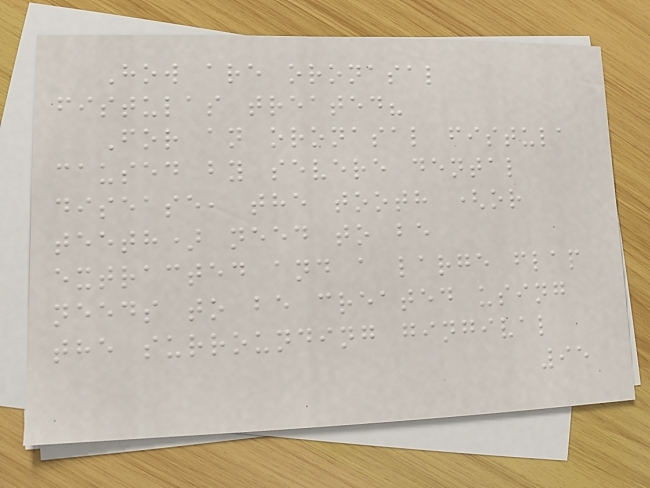How are oronasal
fistulas treated?
For an oronasal fistula
caused by severe dental
disease, the tooth (or
teeth) need to be
extracted and a large flap
needs to be created using
the surrounding gingival
95
